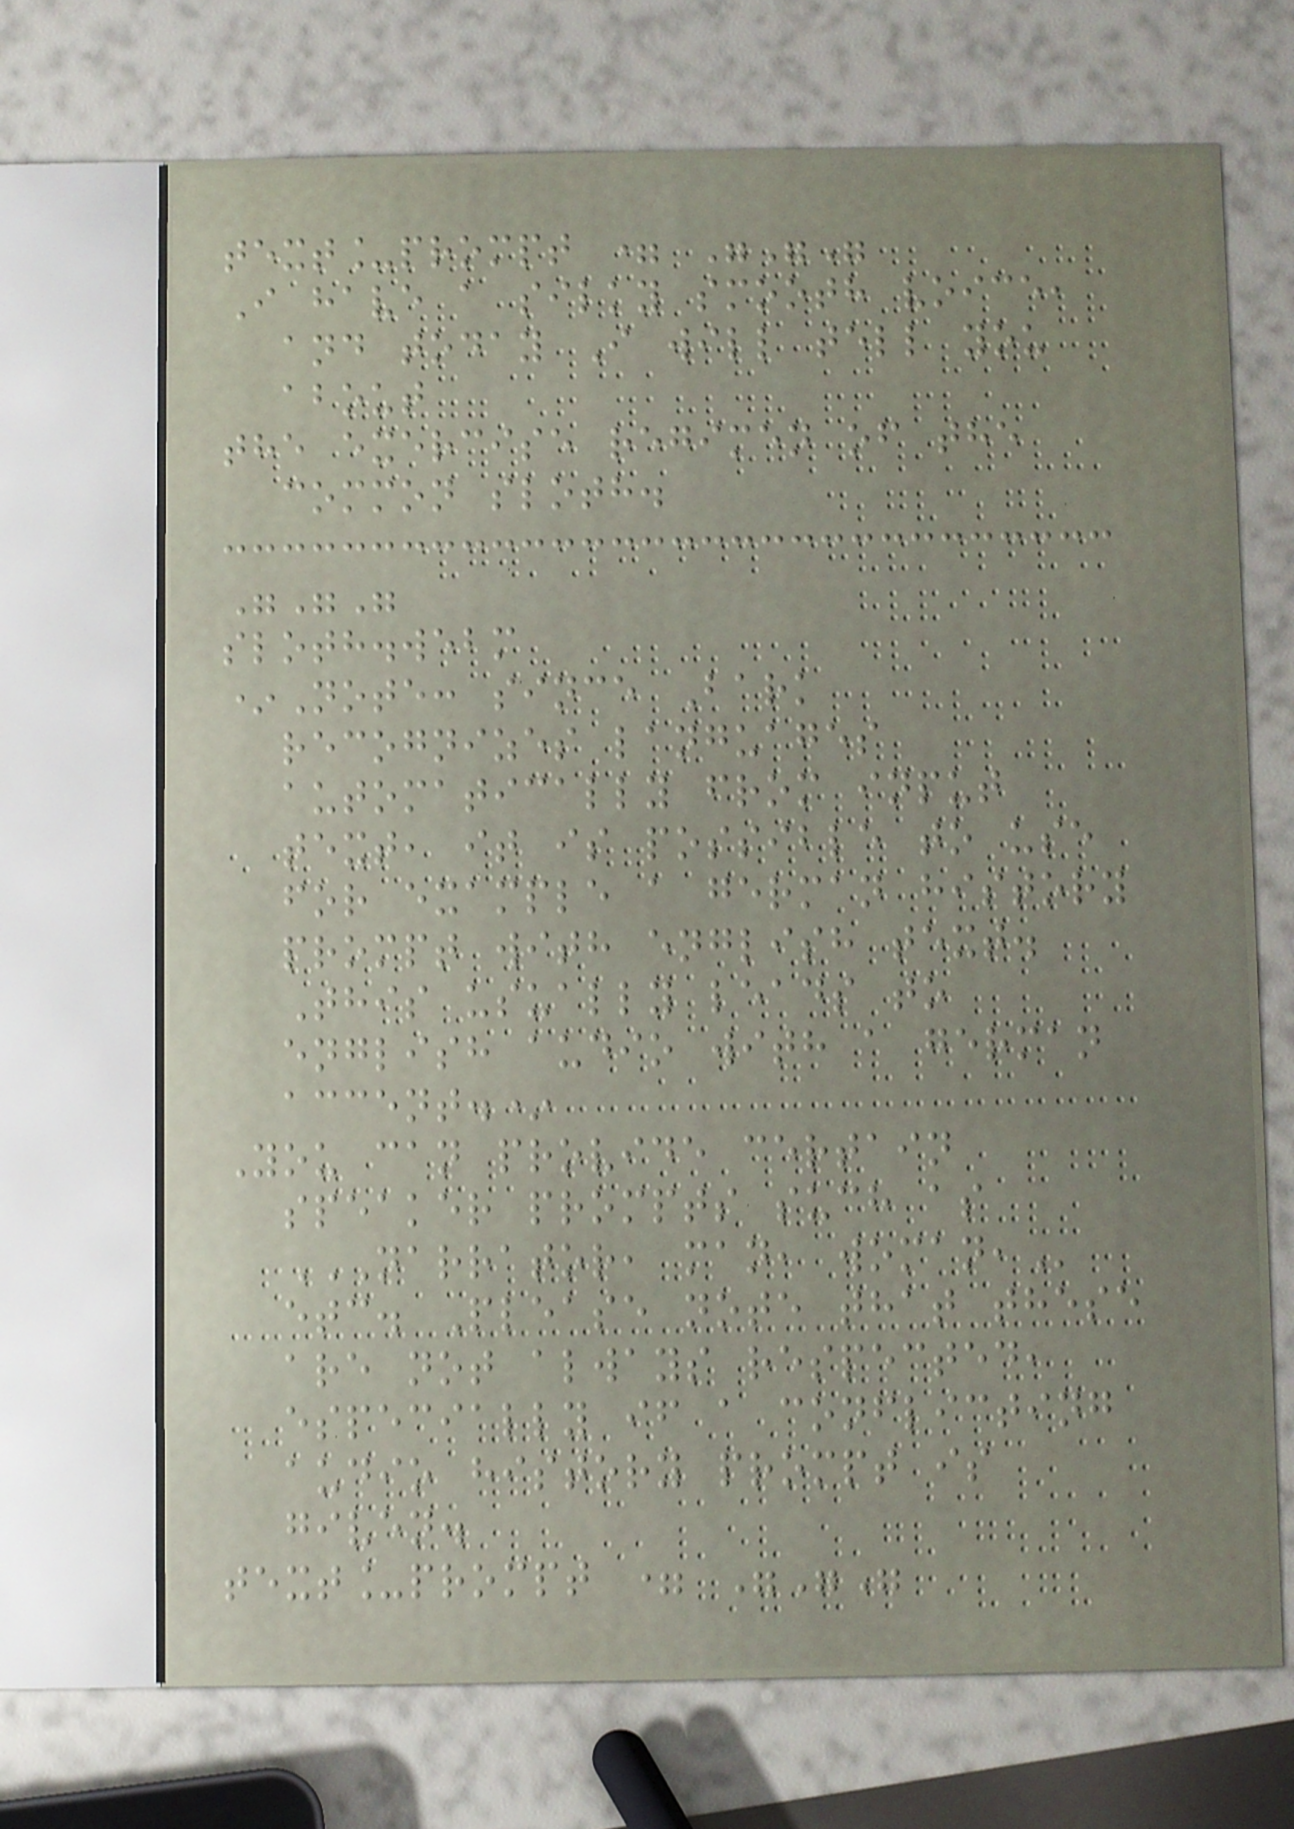text_prompt = """
I have a silky smooth voice,
and today I will tell you
about
the exercise regimen of the
common sloth.
"""
sloth.webm
*Note: since Bark
recognizes languages
automatically from input
text, it is possible to use
for example a german history
prompt with english text.
This usually leads to
english audio with a german
accent.*
You can provide certain
speaker prompts such as
NARRATOR, MAN, WOMAN,
etc. Please note that these
are not always respected,
especially if a conflicting
audio history prompt is
given.
text_prompt = """
